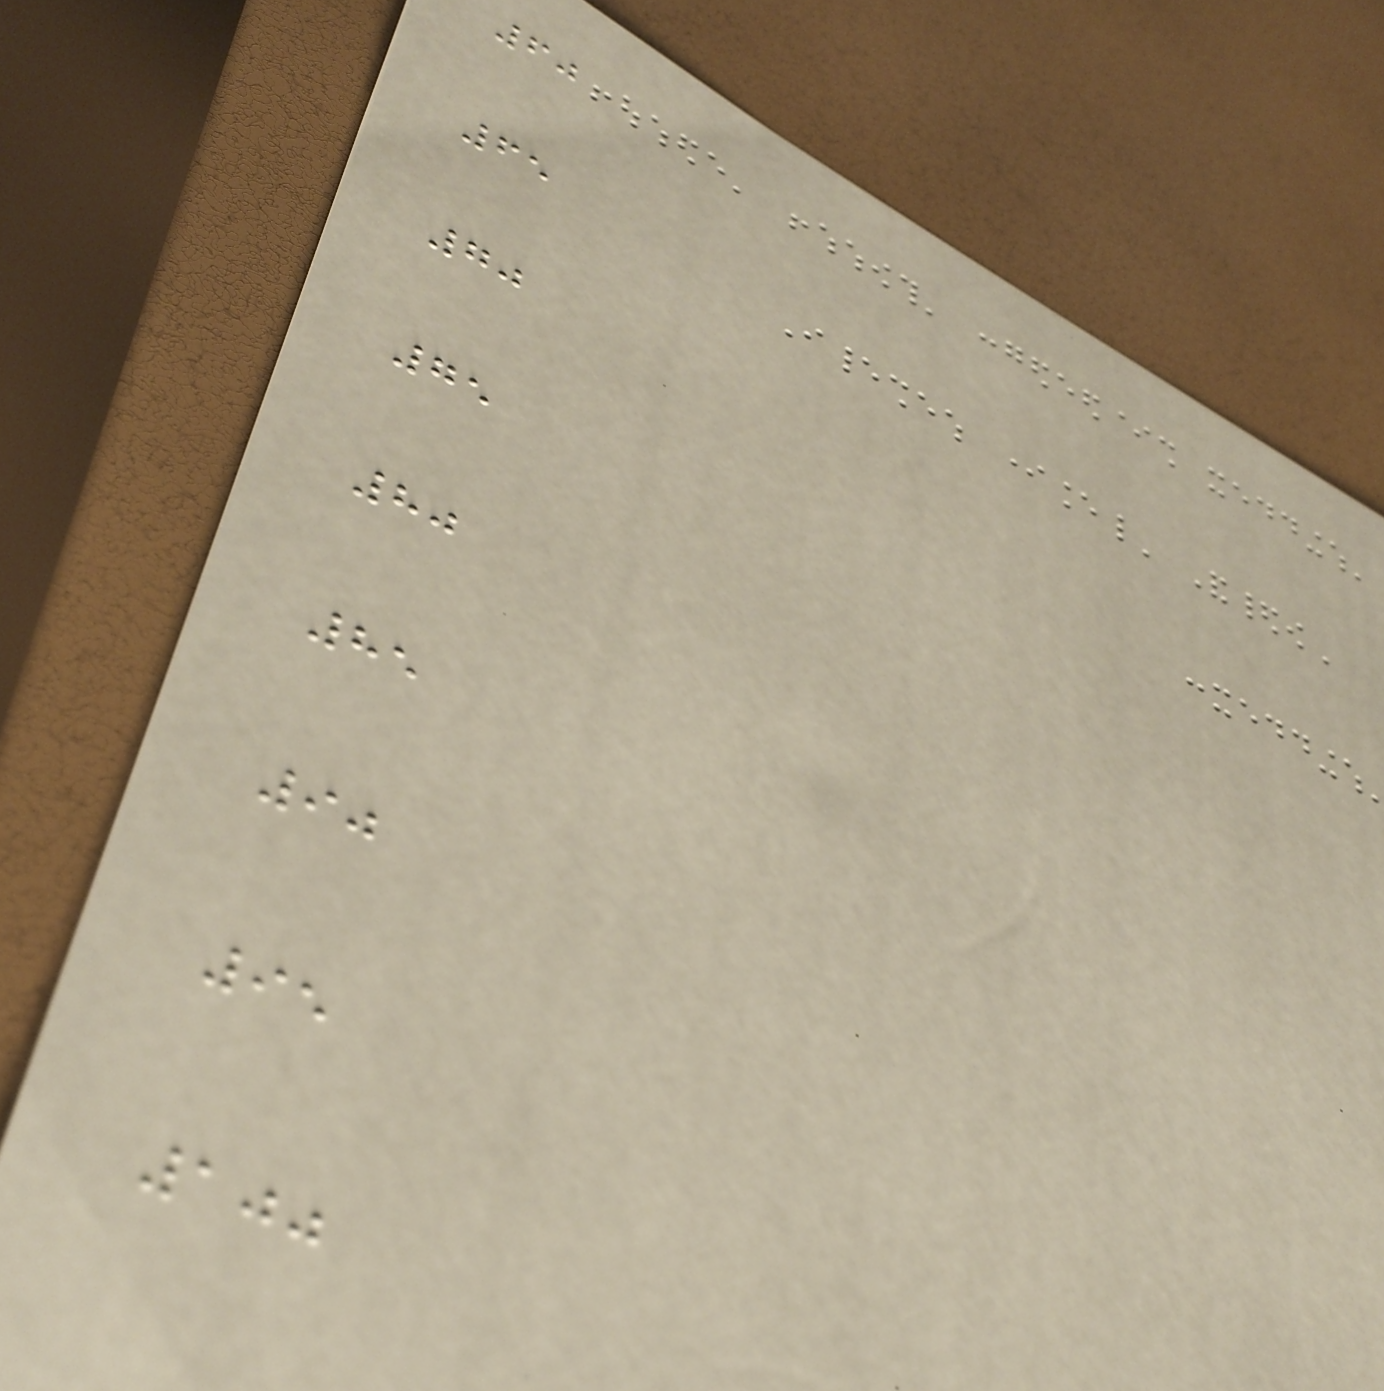60
65
70
75
80
85
90
95
100
